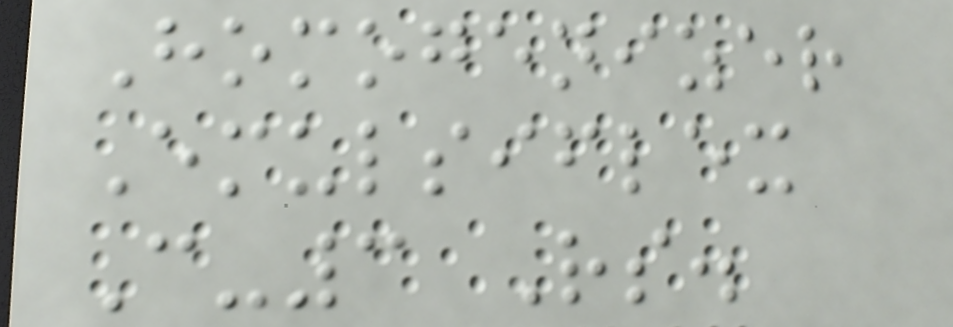Homogenizer
Emulsiflex
C-3 Rs.
